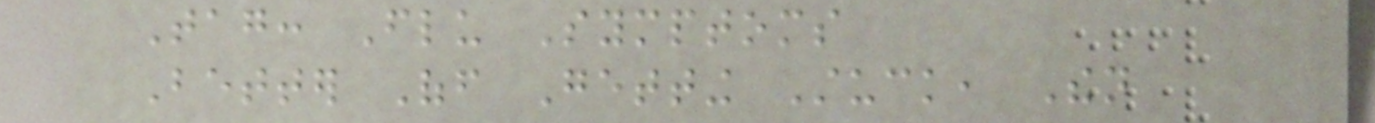Tag: Flu Symptoms
Better Off Getting Stuck, Then
